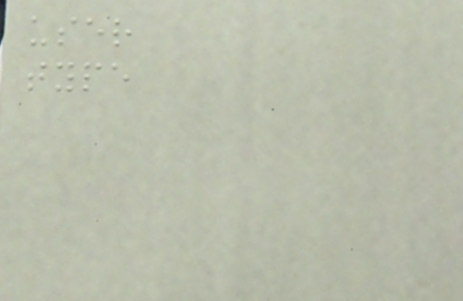user
type
